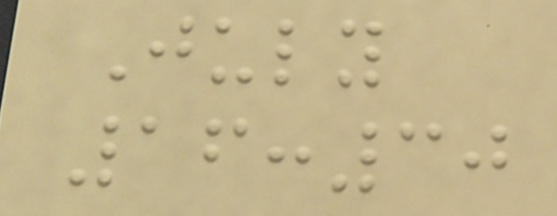July
16:30
